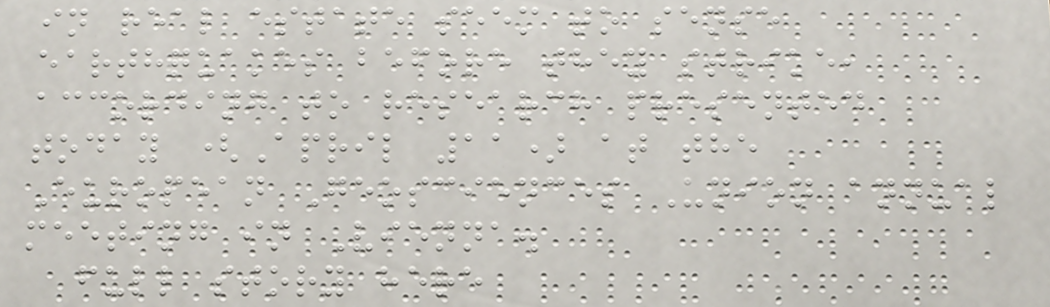in real estate seem to sense
earthquakes before they strike,
according to research presented
today (April 11) at the
European Geosciences Union annual
meeting in Vienna.
full story here
